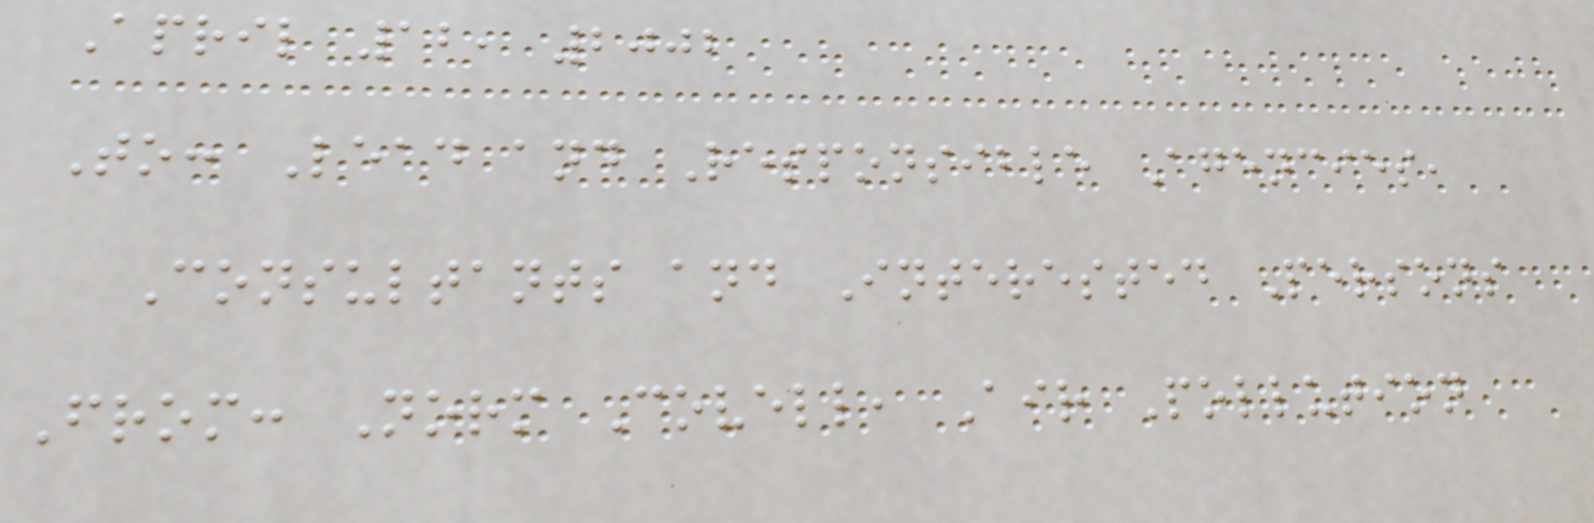April 12, 2002
To: Lead and Responsible Agencies,
Consultants and Interested Persons
From: Norm Covell, Air Pollution
